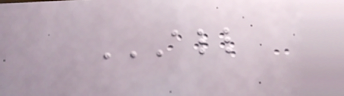ALL
